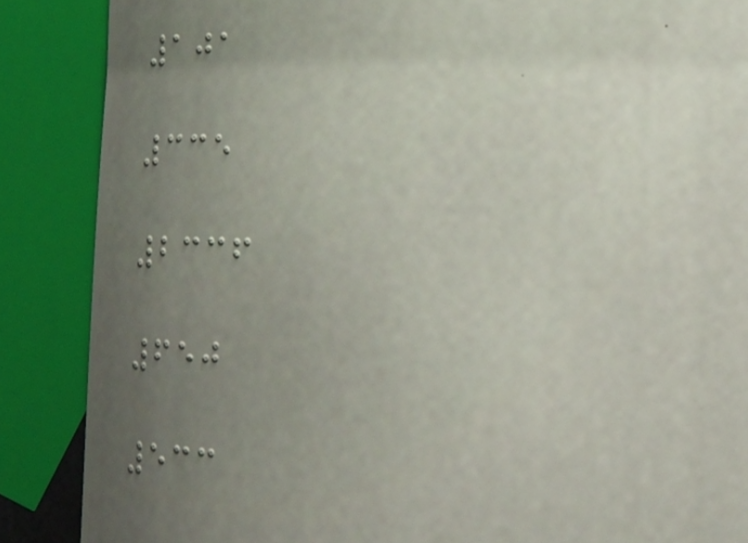101
335
2336
650
533
